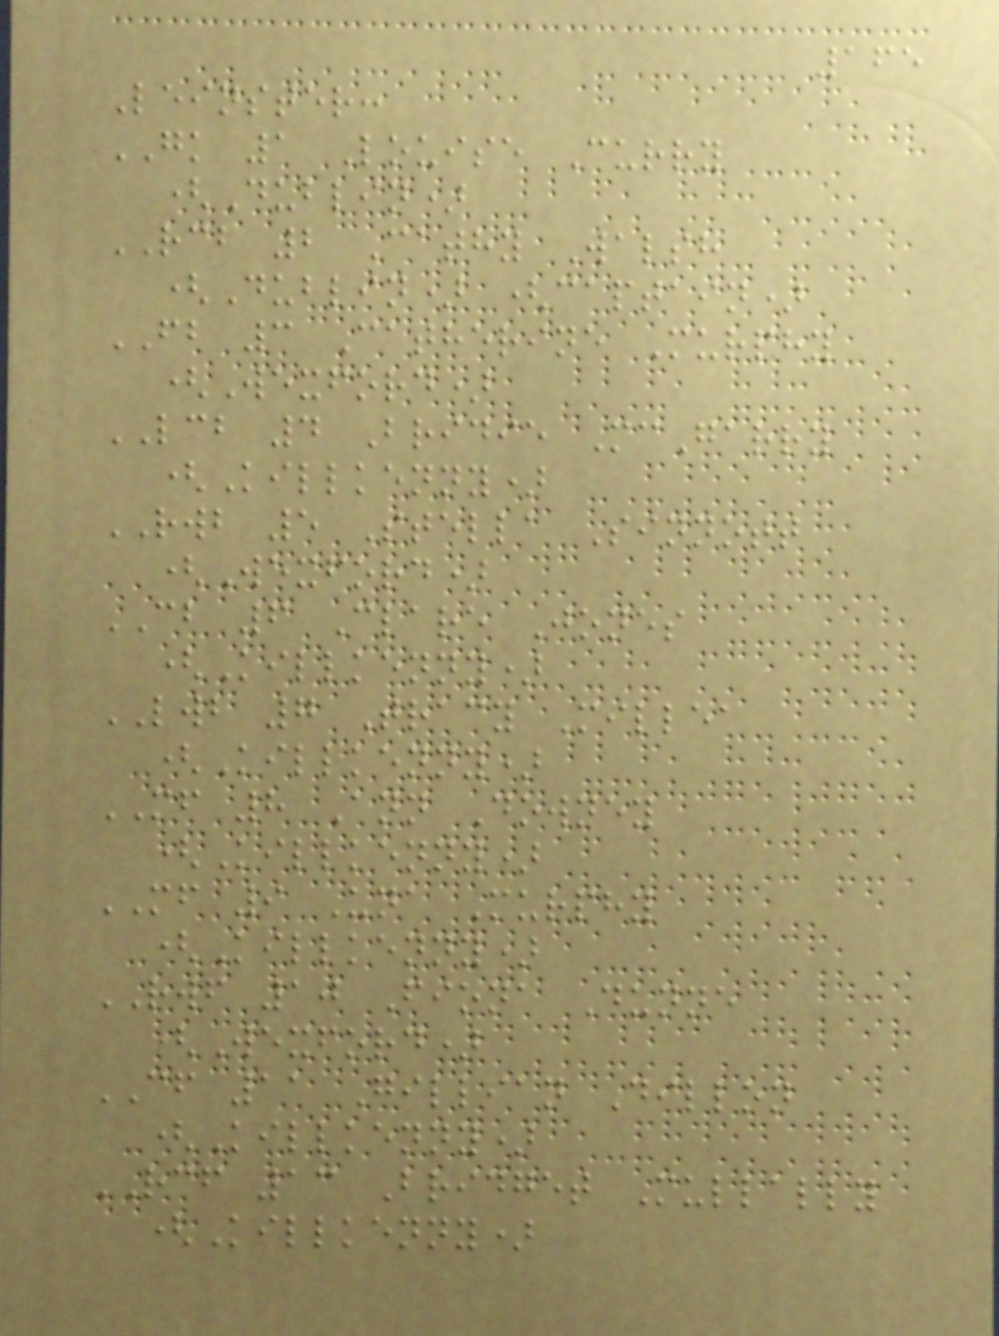165
Leinster:
GK 1 Louise Curry
(Dublin)
RCB 2 Cathy Walsh
(Dublin) (captain)
FB 3 Catherine Murphy
(Wexford)
LCB 4 Bridie McGarry
(Killkenny)
RWB 5 Stella Sinnott
(Wexford)
CB 6 Clare Jones
(Killkenny)
LWB 7 Tracy Millea
(Killkenny)
MF 8 Ann Downey
(Killkenny)
MF 9 Una Murphy
(Killkenny)
RWF 10 Fiona Dunne
(Wexford)
CF 11 Gillian Dillon
(Killkenny)
RCF 13 Bridget Mullally
(Killkenny)
